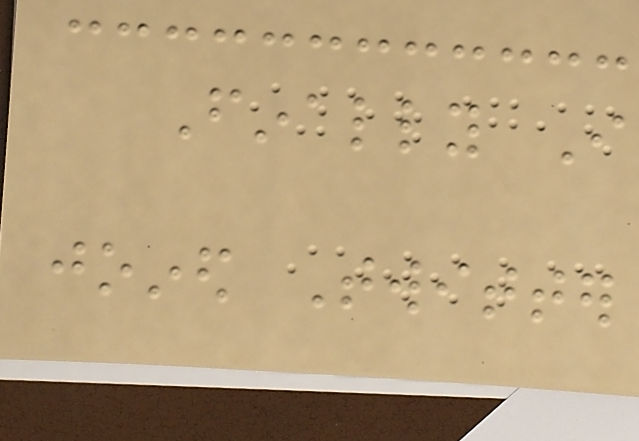Finally I
joined Twitter
